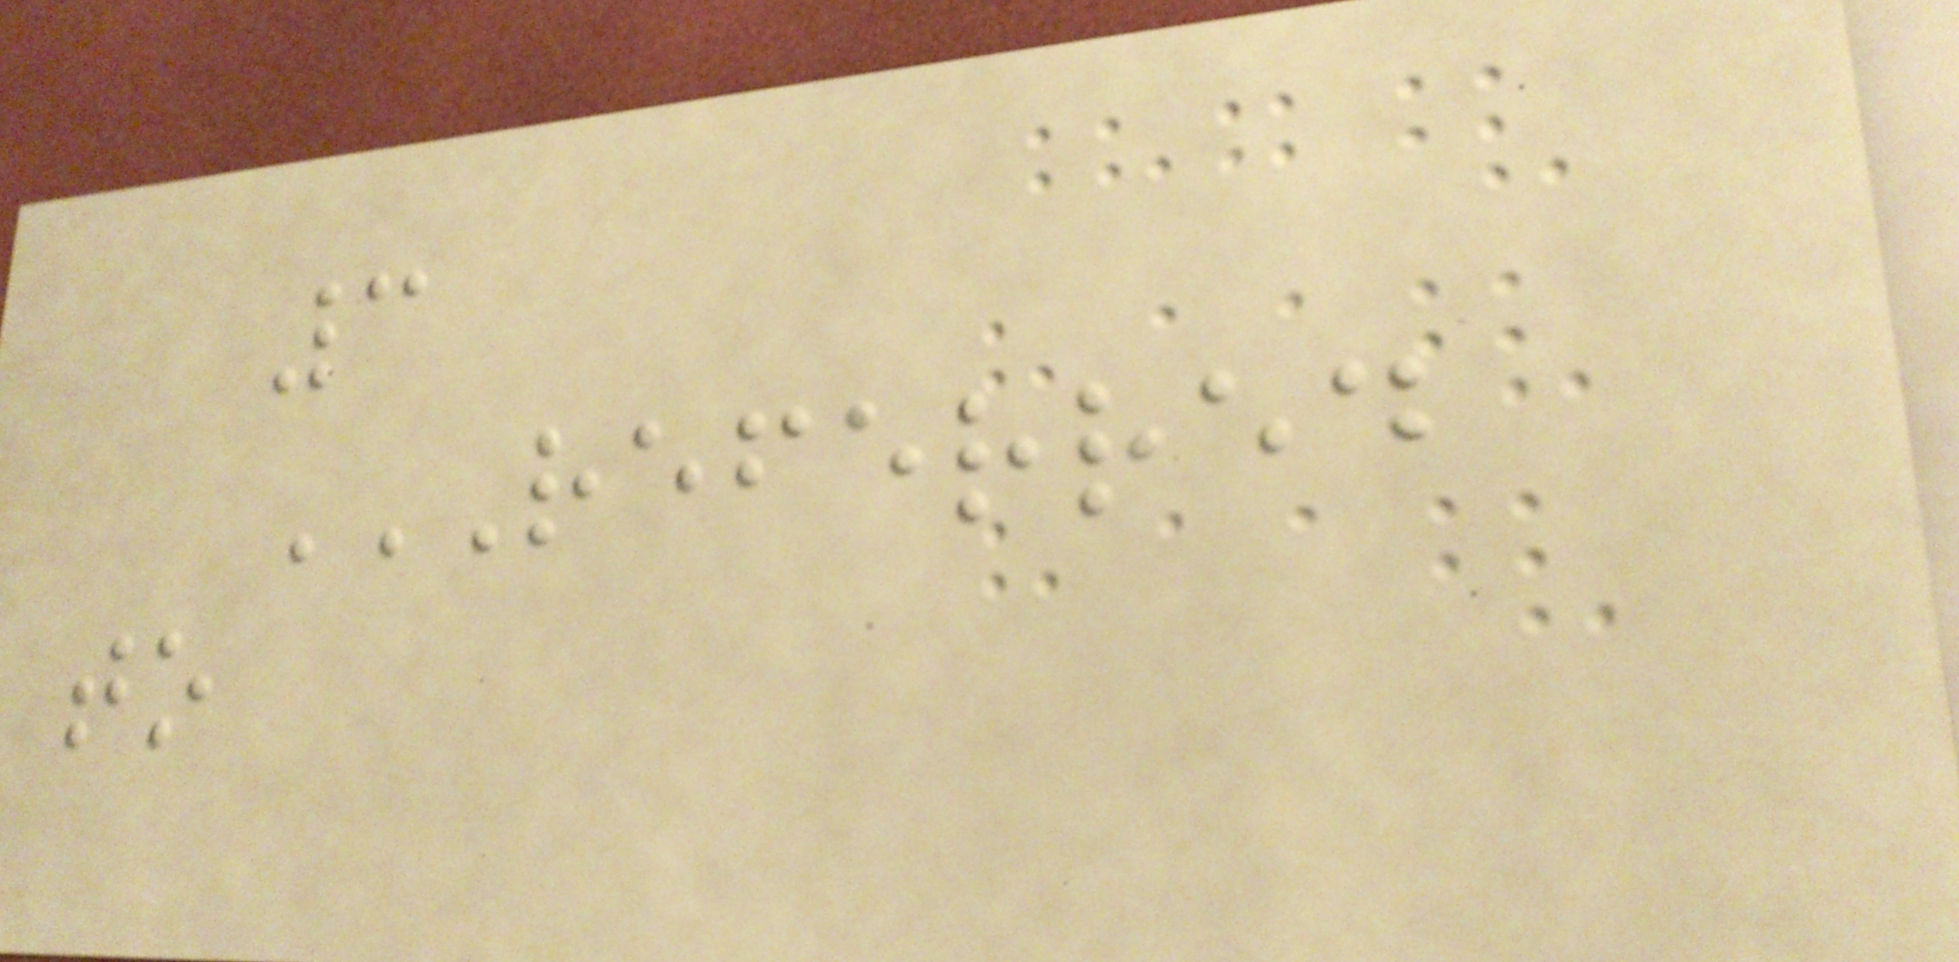3
REFERRED
TO
